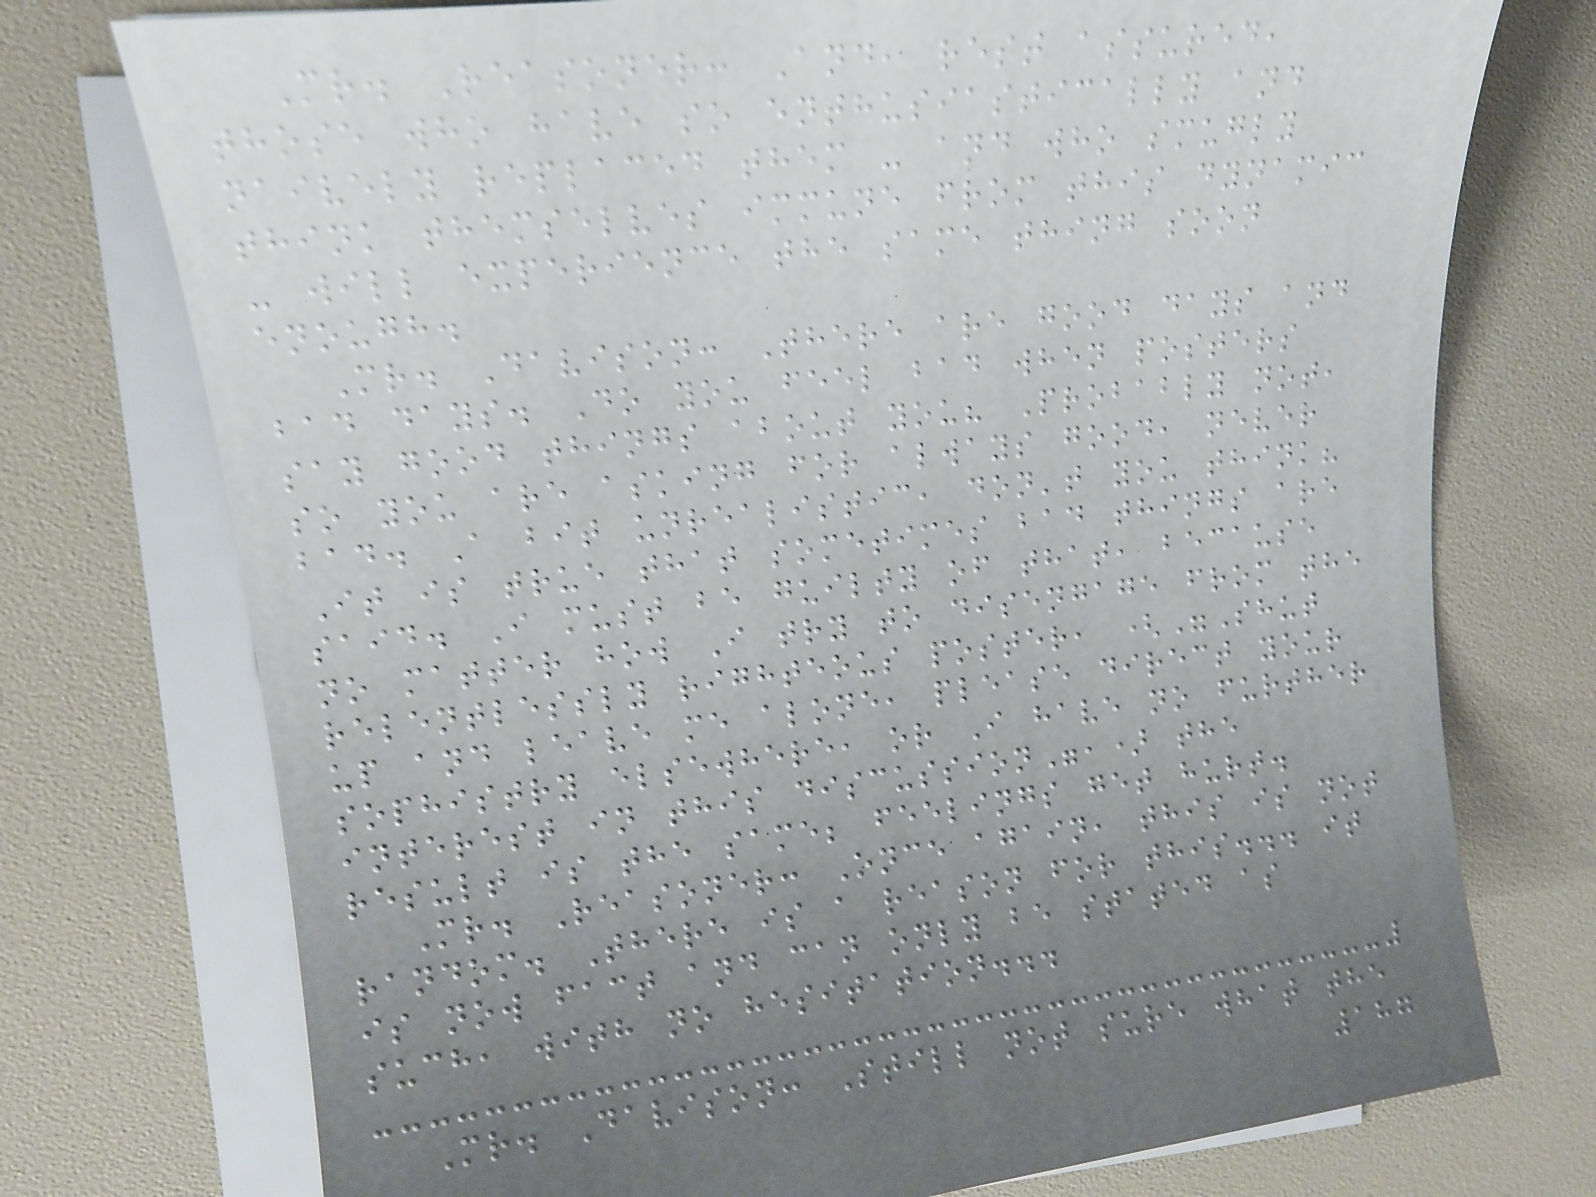Mr. Reasoner: And, rest assured,
those who have so enthusiastically and
naively replaced them - and who smugly
think themselves immune from this dynamic
- will experience the same thing soon
enough.
Mr. Davison: There are good days and
bad days. Do you feel bad when posters
say good things about you? Probably not,
so you are asking for always good, never
bad. A bit unrealistic, don't you think?
It is true that sometimes bad things are
said. I must be guilty of that, because
no matter how I try to disengage from the
relentlessly righteous poster, ("Shut
up and leave me alone, please direct your
sophistry elsewhere, or I have no further
interest in this discussion",) the
result is the same; feelings get hurt.
Mr. Reasoner: Once again, this is not
random. There is a reason for this... it
is now fact and can only be stated as
such, with no hesitation...
Mr. Davison: Still not sure what the
187
